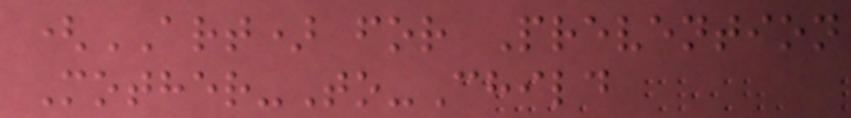(ART) for Prevention
Mother-To-Child
